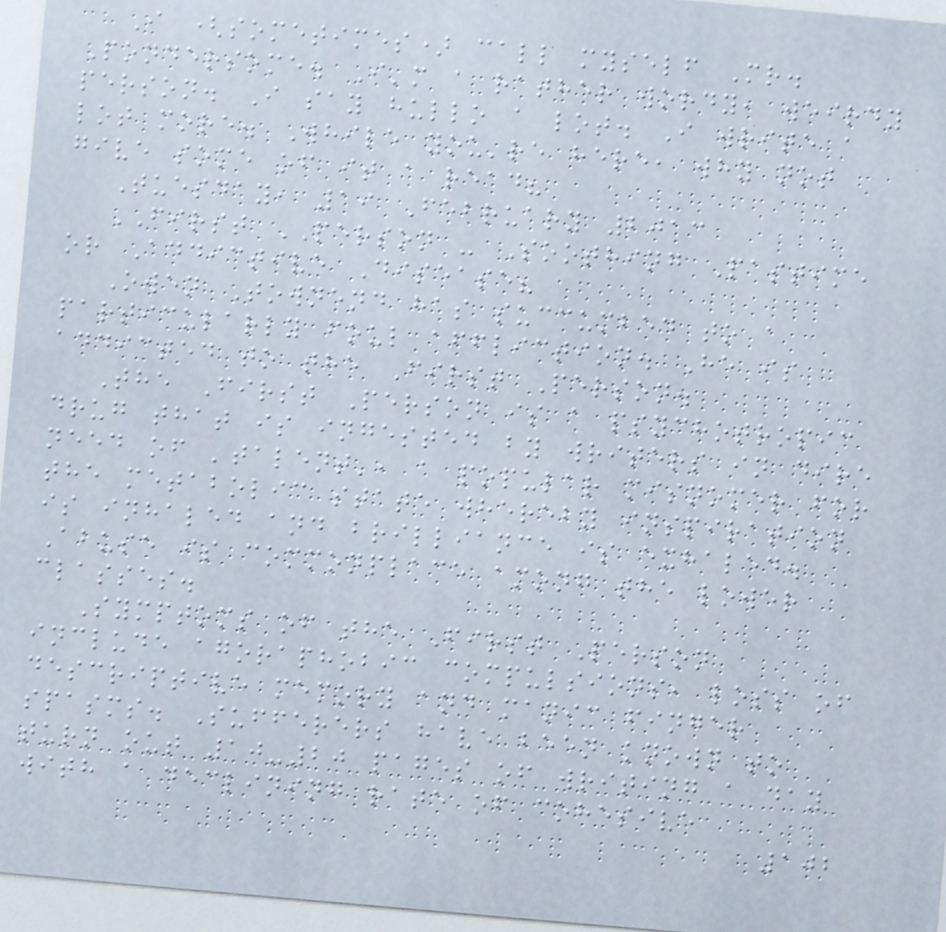I (sometimes) call myself Mr.
Pondersome. I'm a rather wordy, weirdy
person. I say hullo a lot. I write a
lot more. While you're here, why not
give some of it a read?
Tuesday, 19 February 2013
FIRST PERSON - Soothing Pastime
or Addictive Disease?
Owen Townend has succumbed to a
particularly foul affliction. He is
addicted to the First Person.
The First Person is a psychotropic
drug that is ingested by writers in dire
need of 'talent', a popular misnomer for
the metabolic state whereby inspiration
is inhaled and brilliance is exhaled.
Abuse is commonplace among the lower
classes.
Symptoms of the First Person
include agoraphobic compulsions, loss of
descriptive memory and manic finger
spasms. Sufferers have been known to
turn out 10-20 pages of writing a day
with a declining rate of cohesive
102
